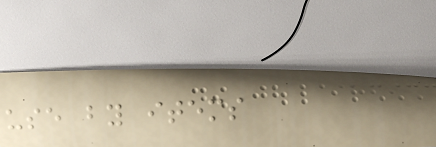use by items
